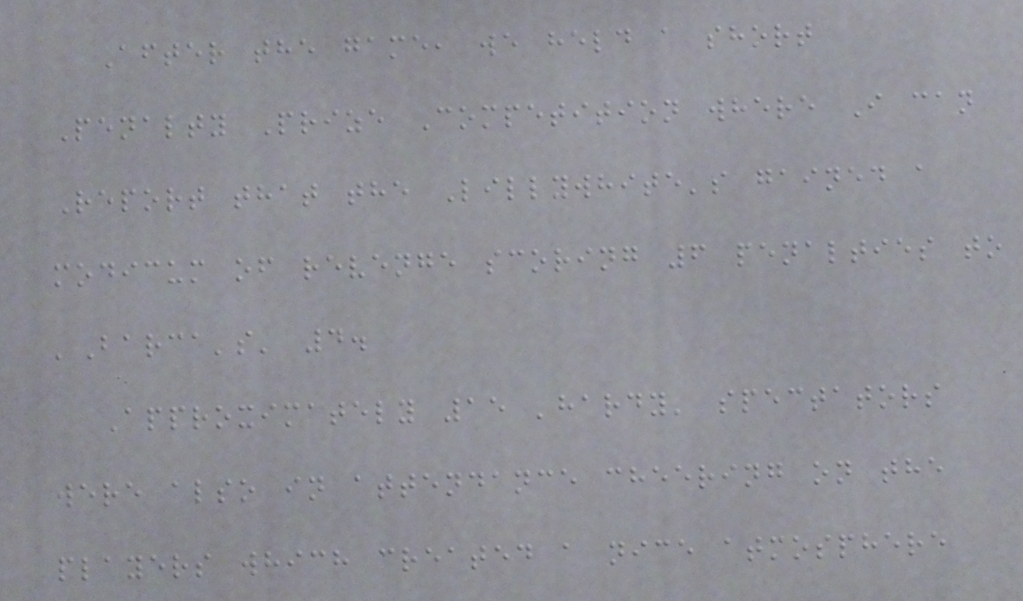After the game, we held a short
Penalty Prize Competition where I can
Report that the Lillywhite's gained a
modicum of revenge scoring 6 penalties to
'Barca's' 4.
Approximately 15 'hardy' spectators
were also in attendance cheering on the
players which created a nice atmosphere
